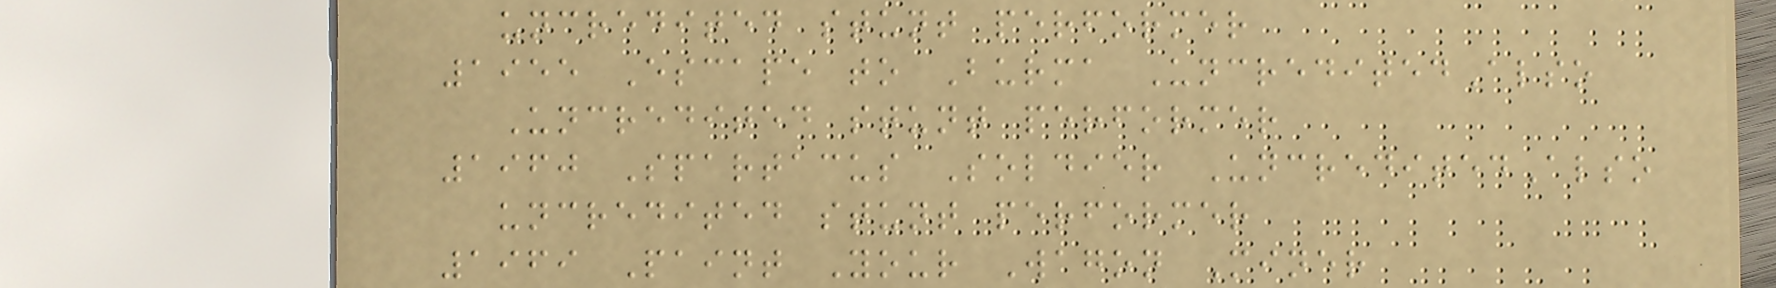uncredited stunt performer
1955 Escape to Burma UncreditedAlso
Uncredited stunt performer
1960 Spartacus Soldier UncreditedAlso
uncredited stunt performer
1969 Paint Your Wagon Miner
